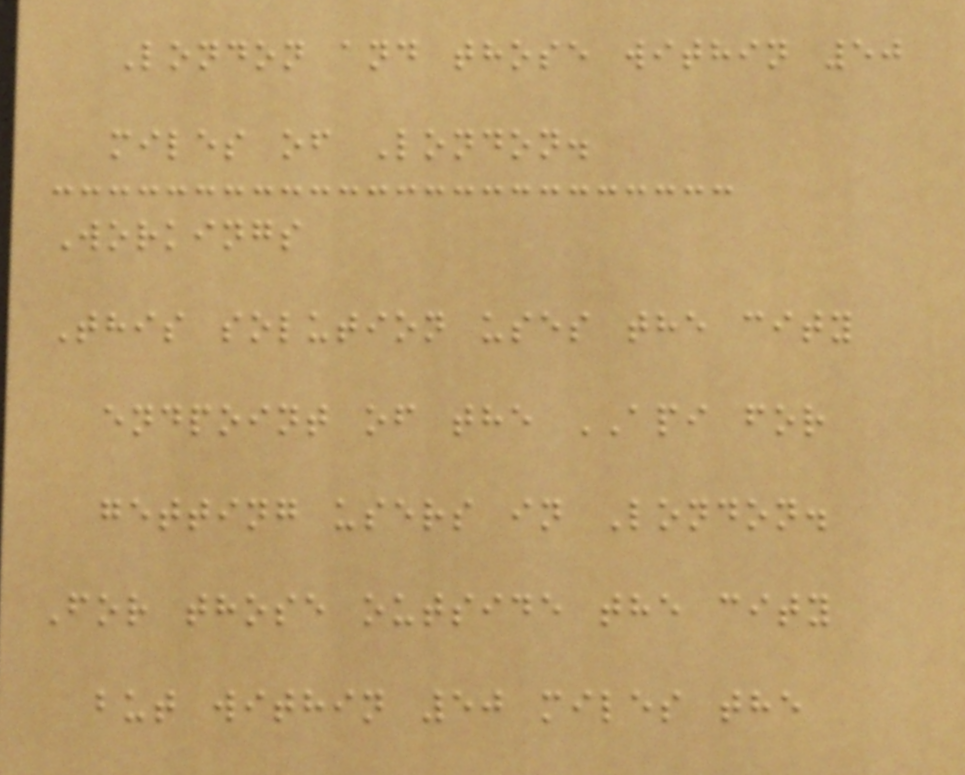London and those within 50
miles of London.
Workings
This solution uses the city
endpoint of the API for
getting users in London.
For those outside the city
but within 50 miles the
